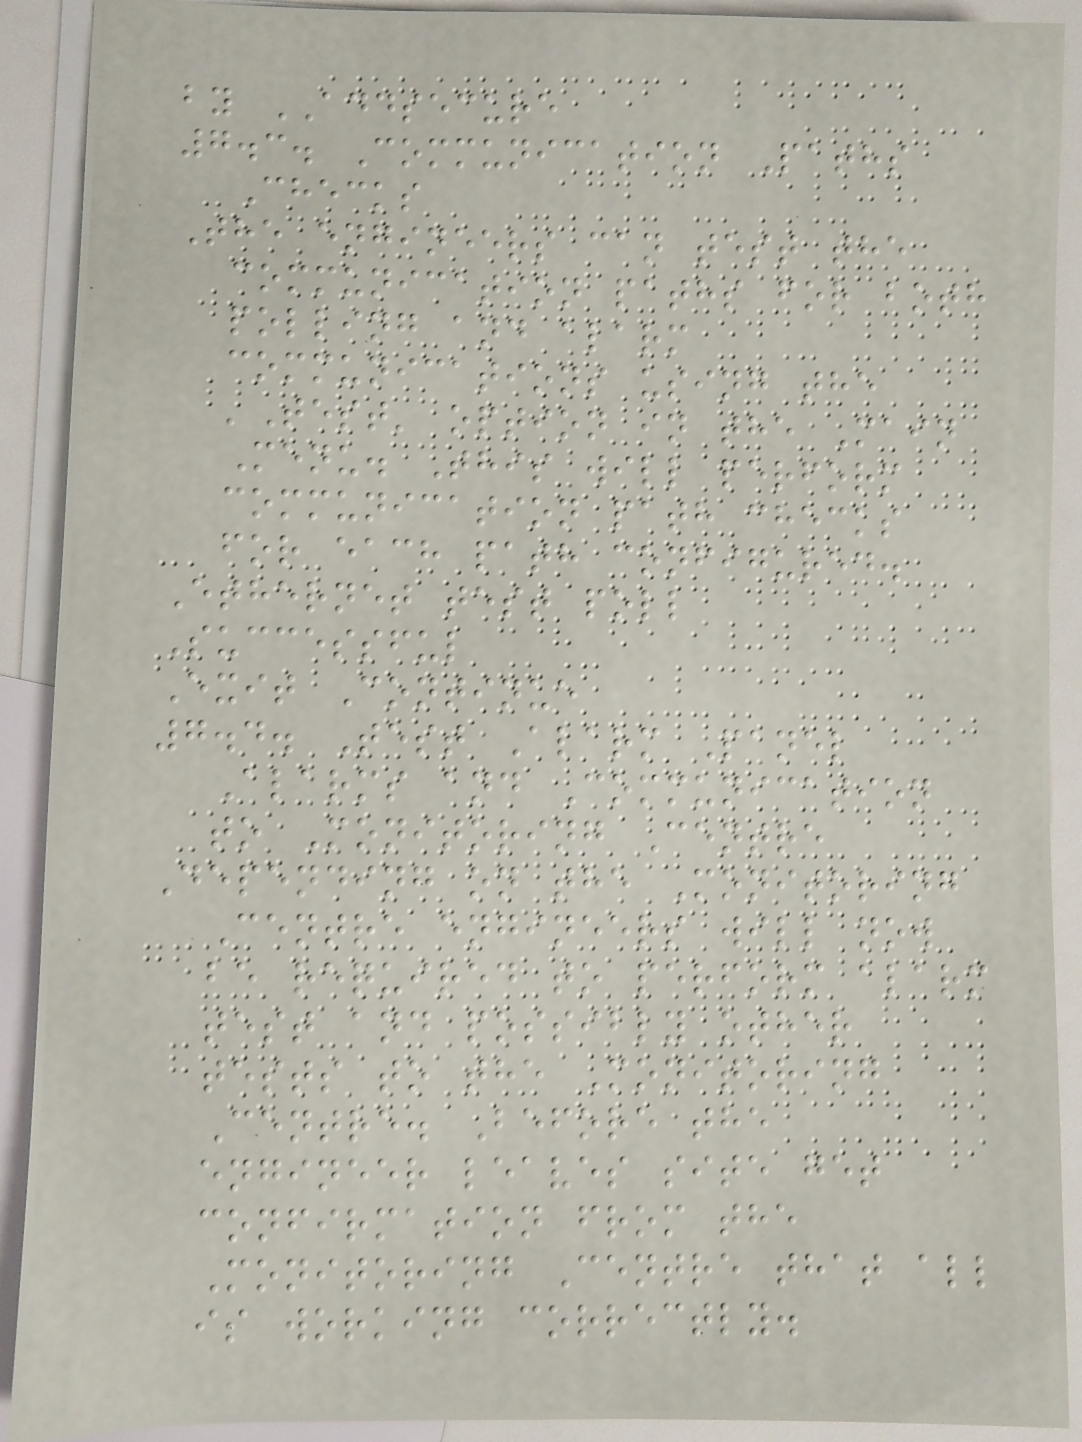by ADDSECURE
7.3. Communication Paths
Checks
The engineers can test the
communication paths for both
polling and alarm
communications using the
'Test' option in the Main
Menu. This will perform
communication path checks
for each path configured.
Ethernet test poll
Successful
Exit Continue
7.4. Test Alarm Panel
Alarms and Communication
to Monitoring Centre
Depending on the Monitoring
Centre engineers will now
be required to perform alarm
test and possibly other
tests to the Monitoring
Centre. Before the
engineer leaves site get
confirmation from the
Monitoring Centre that all
is working correctly.
